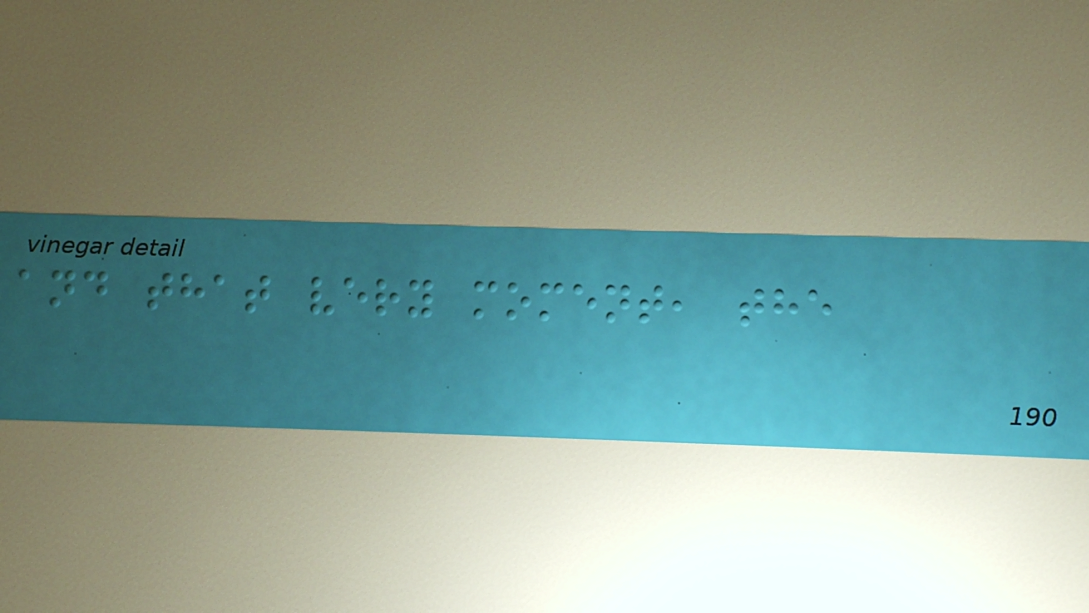and that very moment, the
